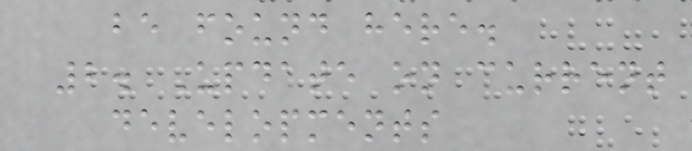be found here.
2. Update on current
developments
